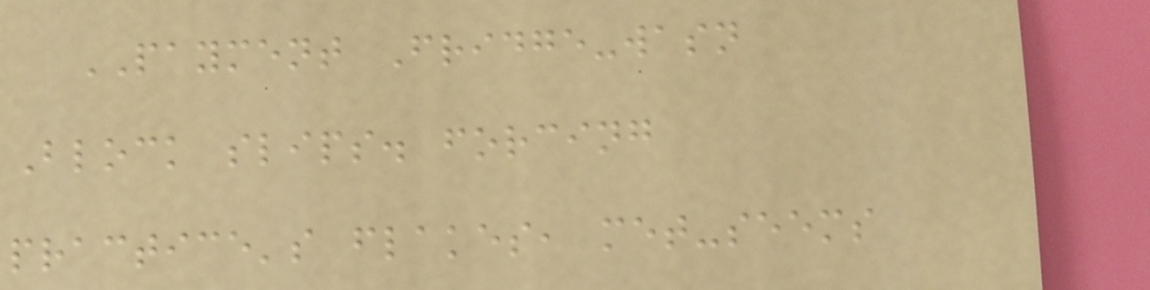PAYMENT Fridge-wasn
Block slips. forcing
practice's flakes, met-seems
